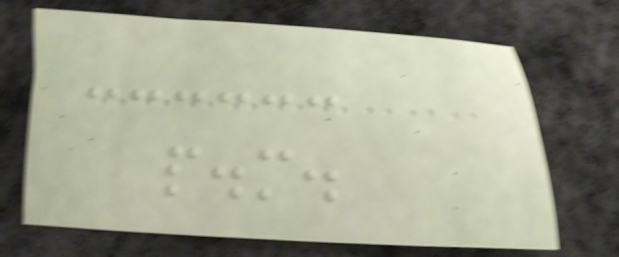p.m.
